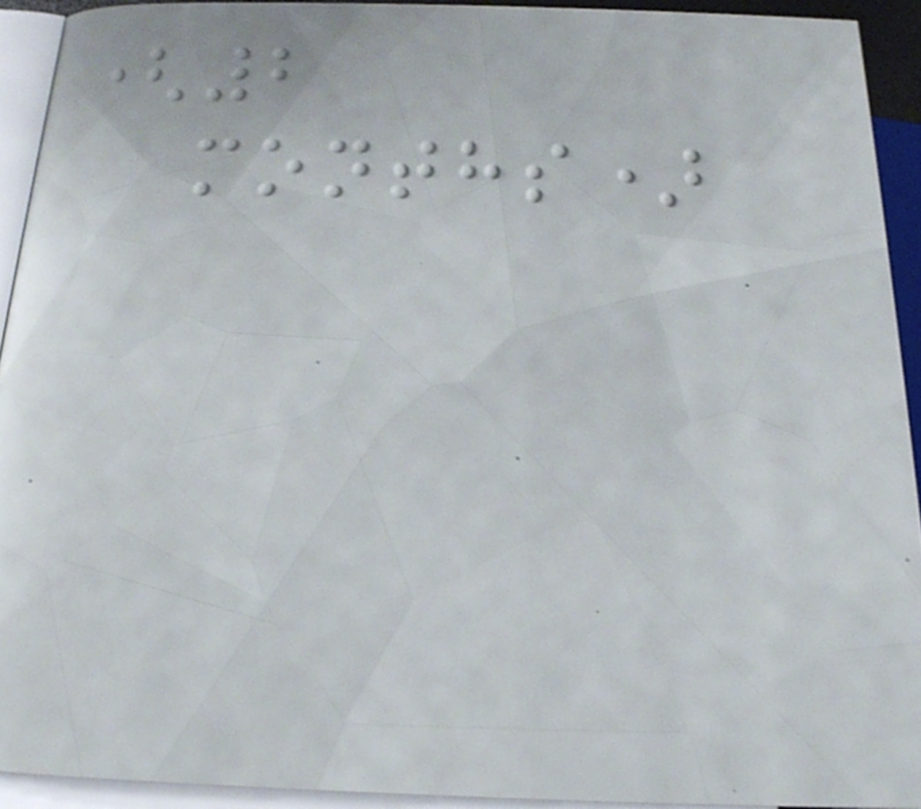(2
months)
